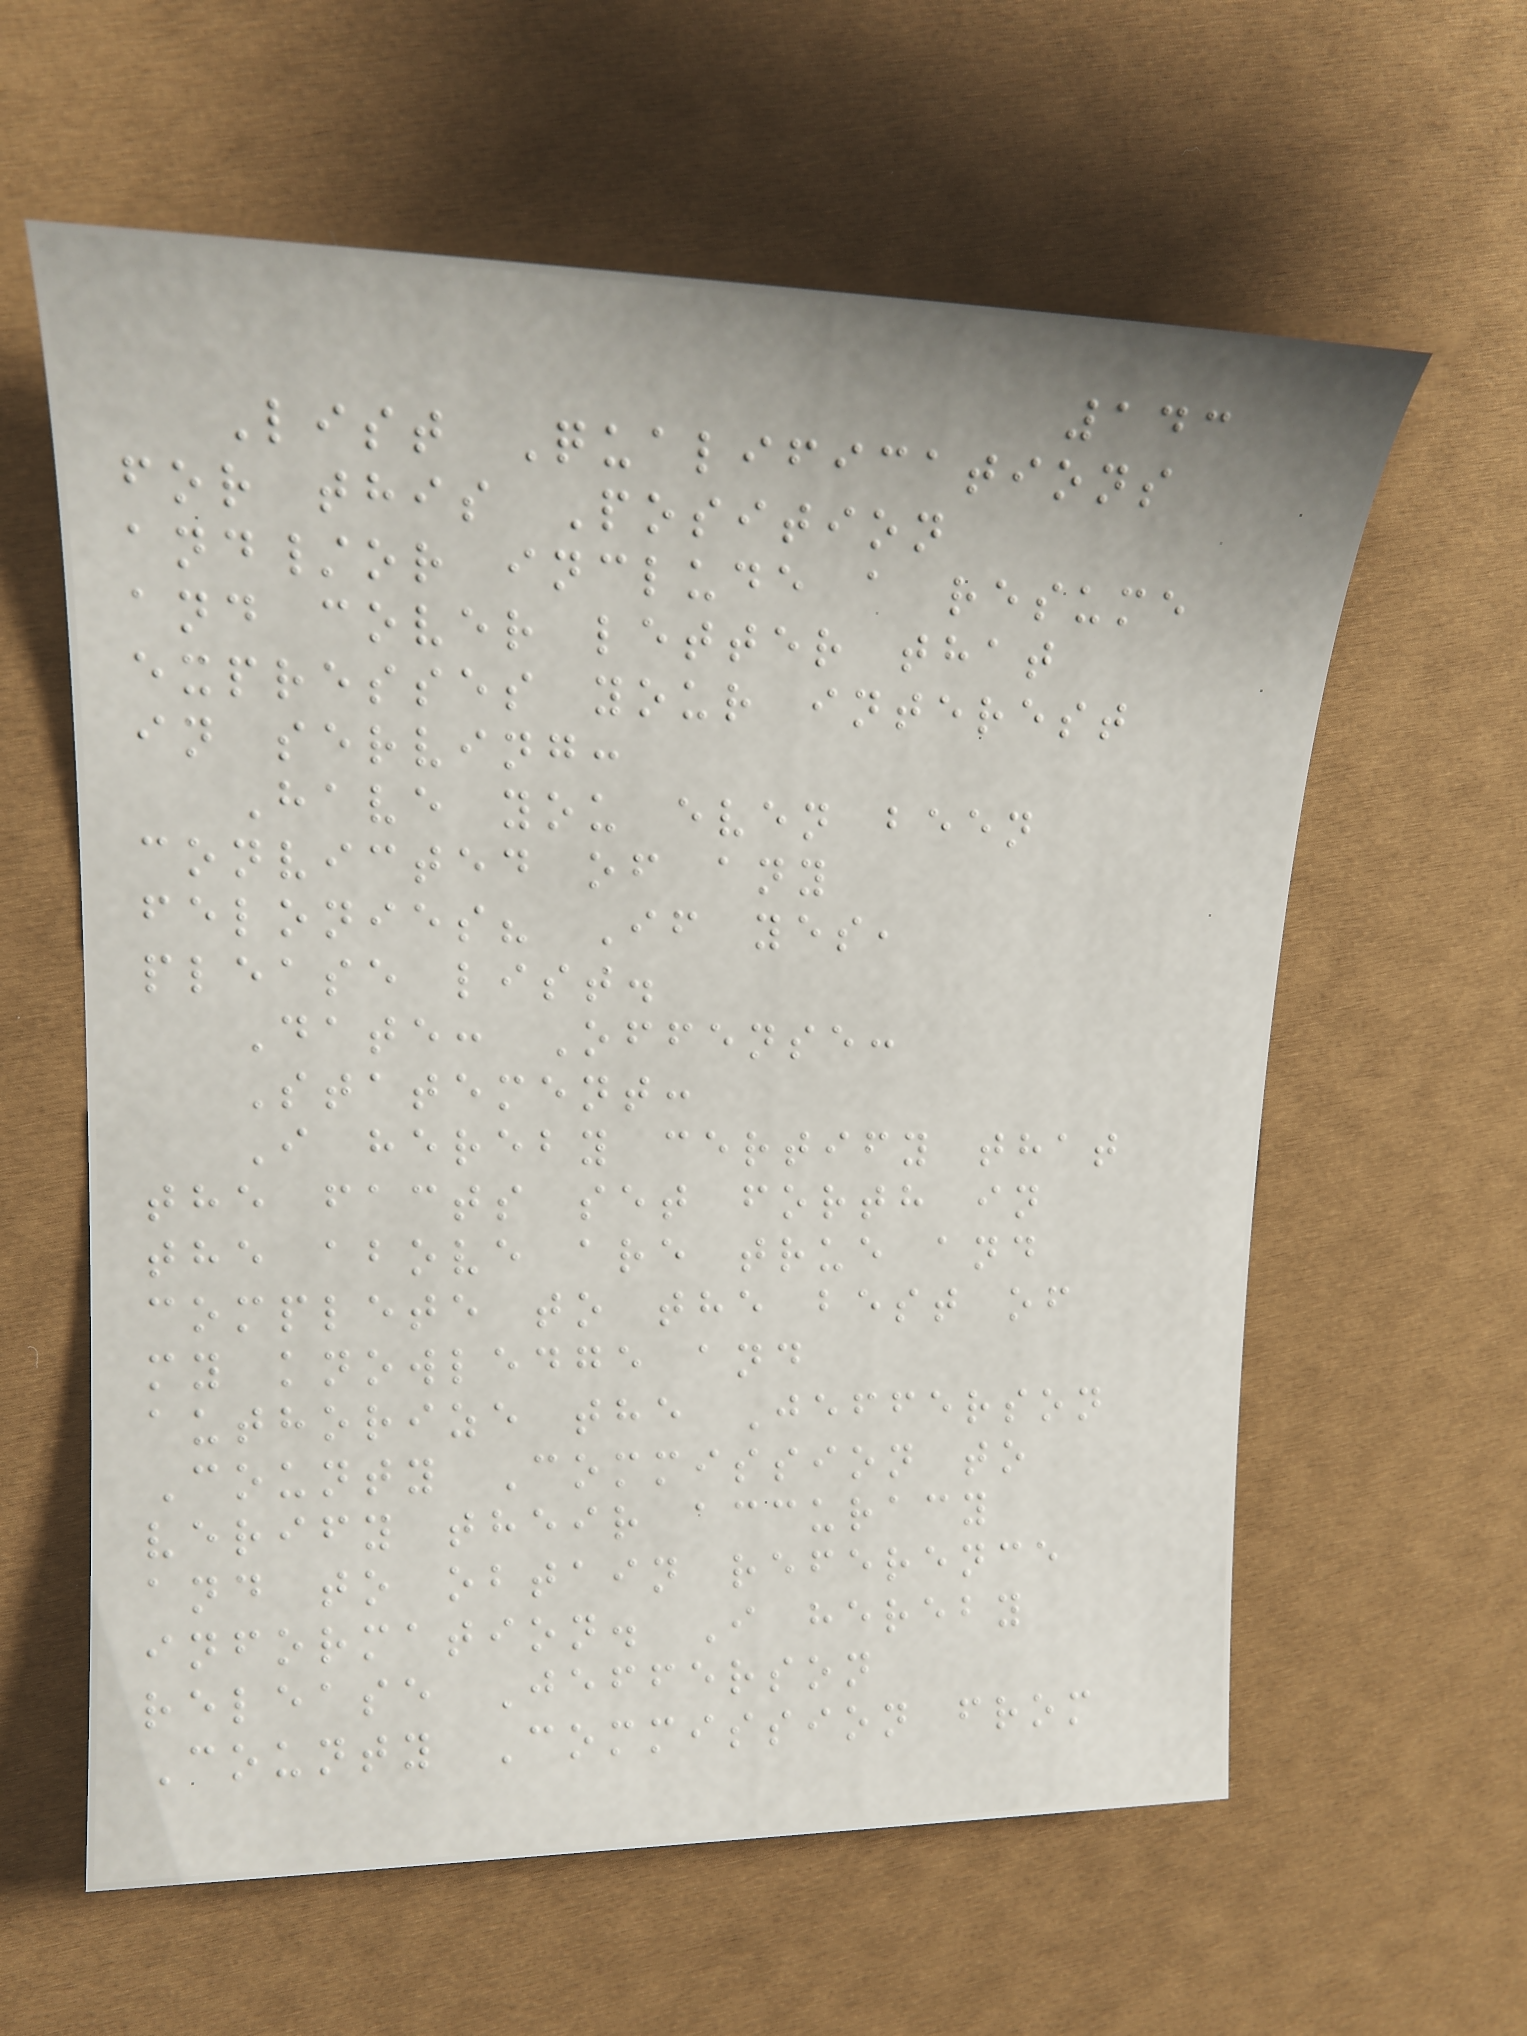143
List Qualifications
for this Position
and/or include a resume
and cover letter that
expresses your interest
in serving:
Have you even been
convicted of any
felonies? If yes,
please list.
Date: Offense:
Statement:
I hereby certify that
the facts set forth in
the above are true and
complete to the best of
my knowledge and
authorize the Jefferson
County Commission to
verify their accuracy
and to obtain reference
information. I hereby
release Jefferson
County Commission from
